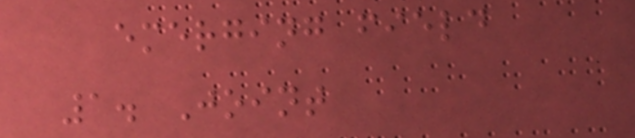emerging field
1. Joint
